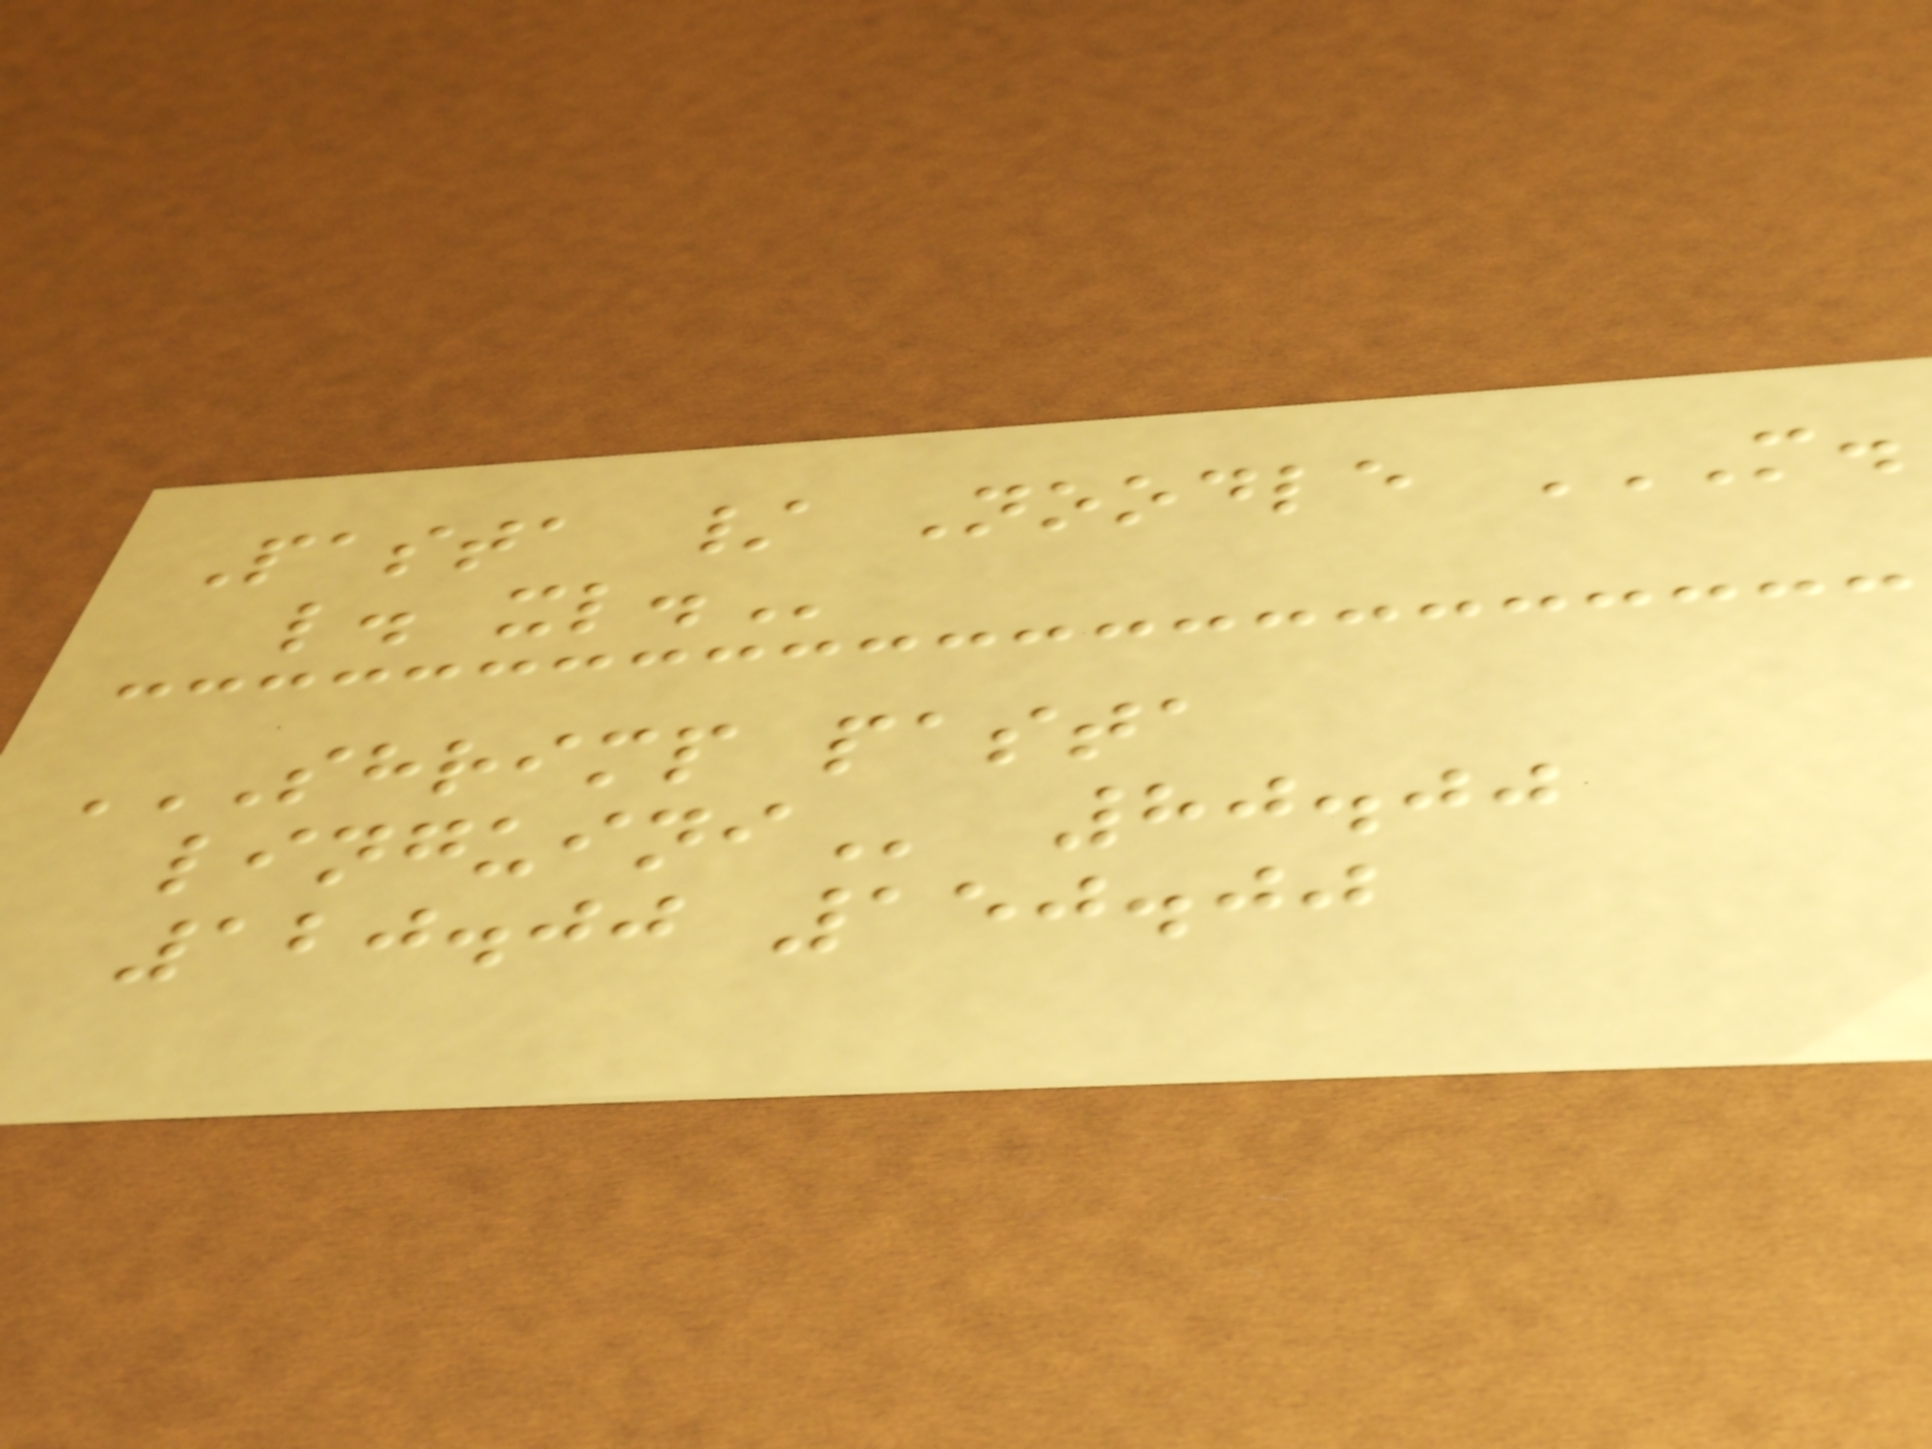Pasta / Noodle M.
L. XL.
SHRIMP PASTA
LINGUINI 80.00
120.00 150.00
